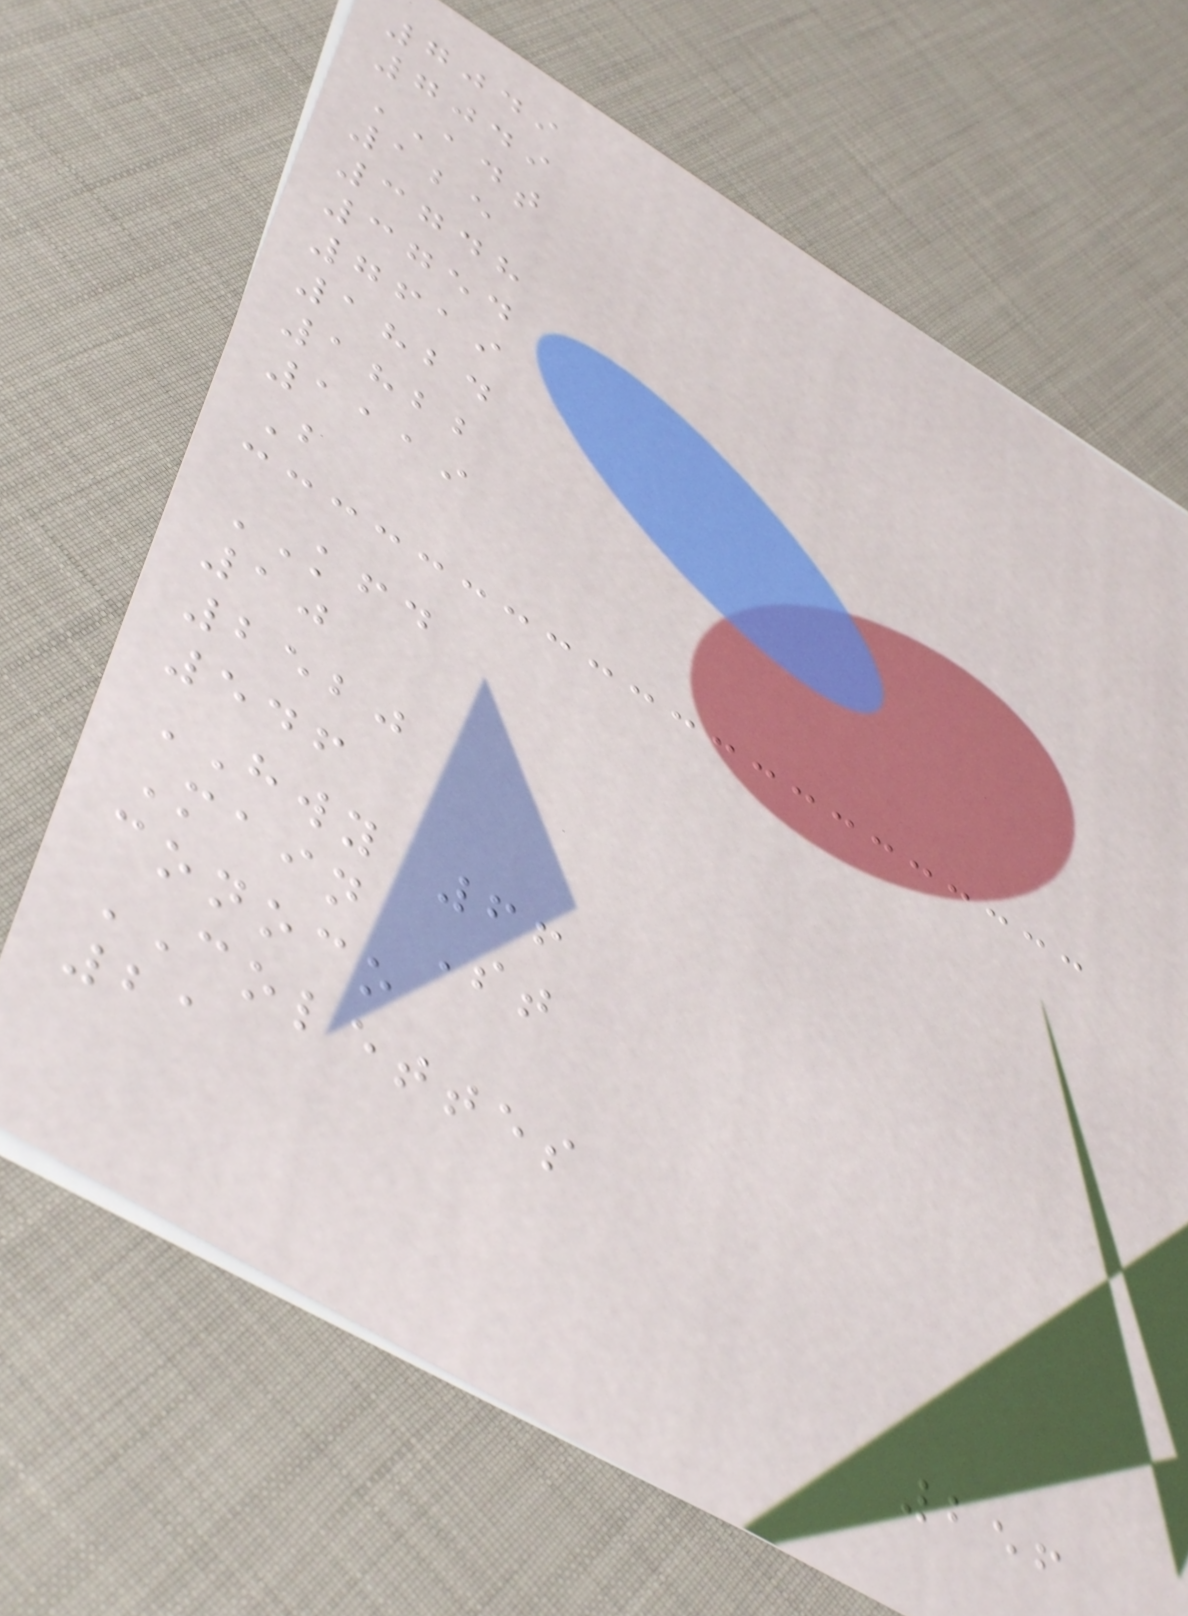7049
7049
ADT
125
3748
3754
7619
1824
1822
1119
B
KFD
10
2520
546
HWY 66
Main St
conoco
COLETTES
21
256
